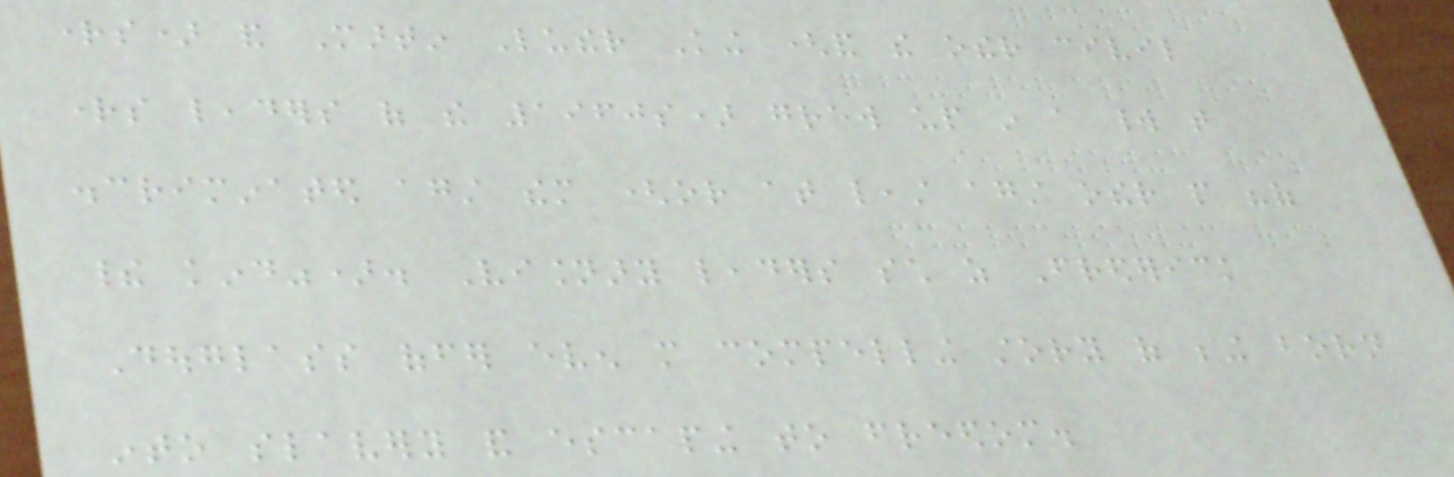rights) and Martin Luther King (and the other civil
rights leaders of the 1960s) grew up in a world that
discriminated against them (or at least against other people "of
their kind"). Visionary leaders such as Frederick
Douglass offer even more compelling story of being born
into slavery and escaping to freedom.
